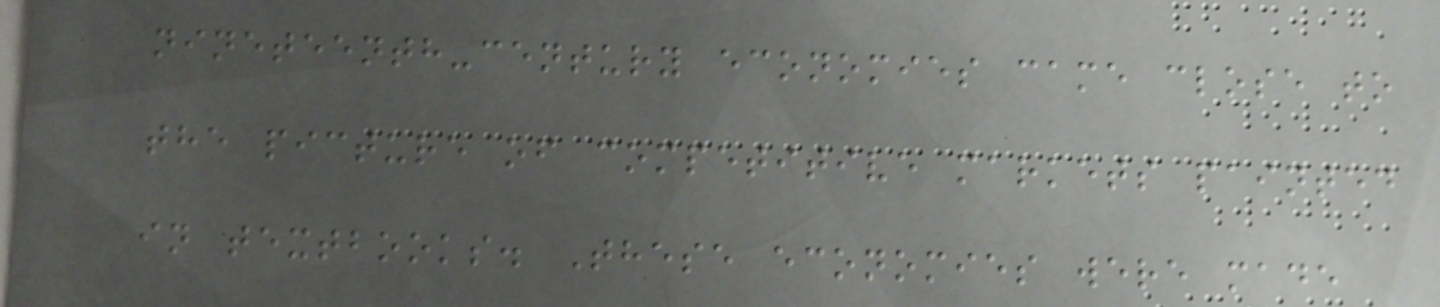nineteenth-century economies came close to
the picture of competitive markets painted
in textbooks. These economies were made
